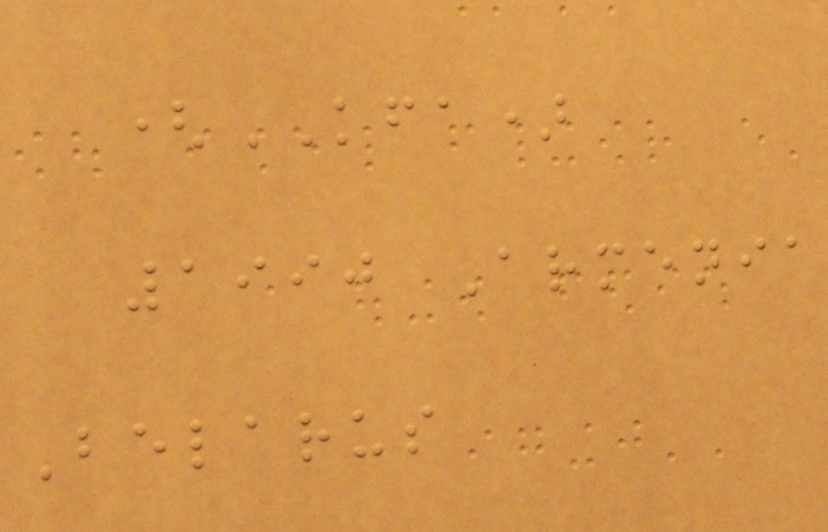(KFA)
1990 Armenia
Belarus
